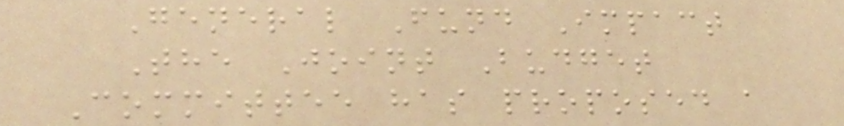General Fund Impact
The Joint Budget
Committee has proposed a
